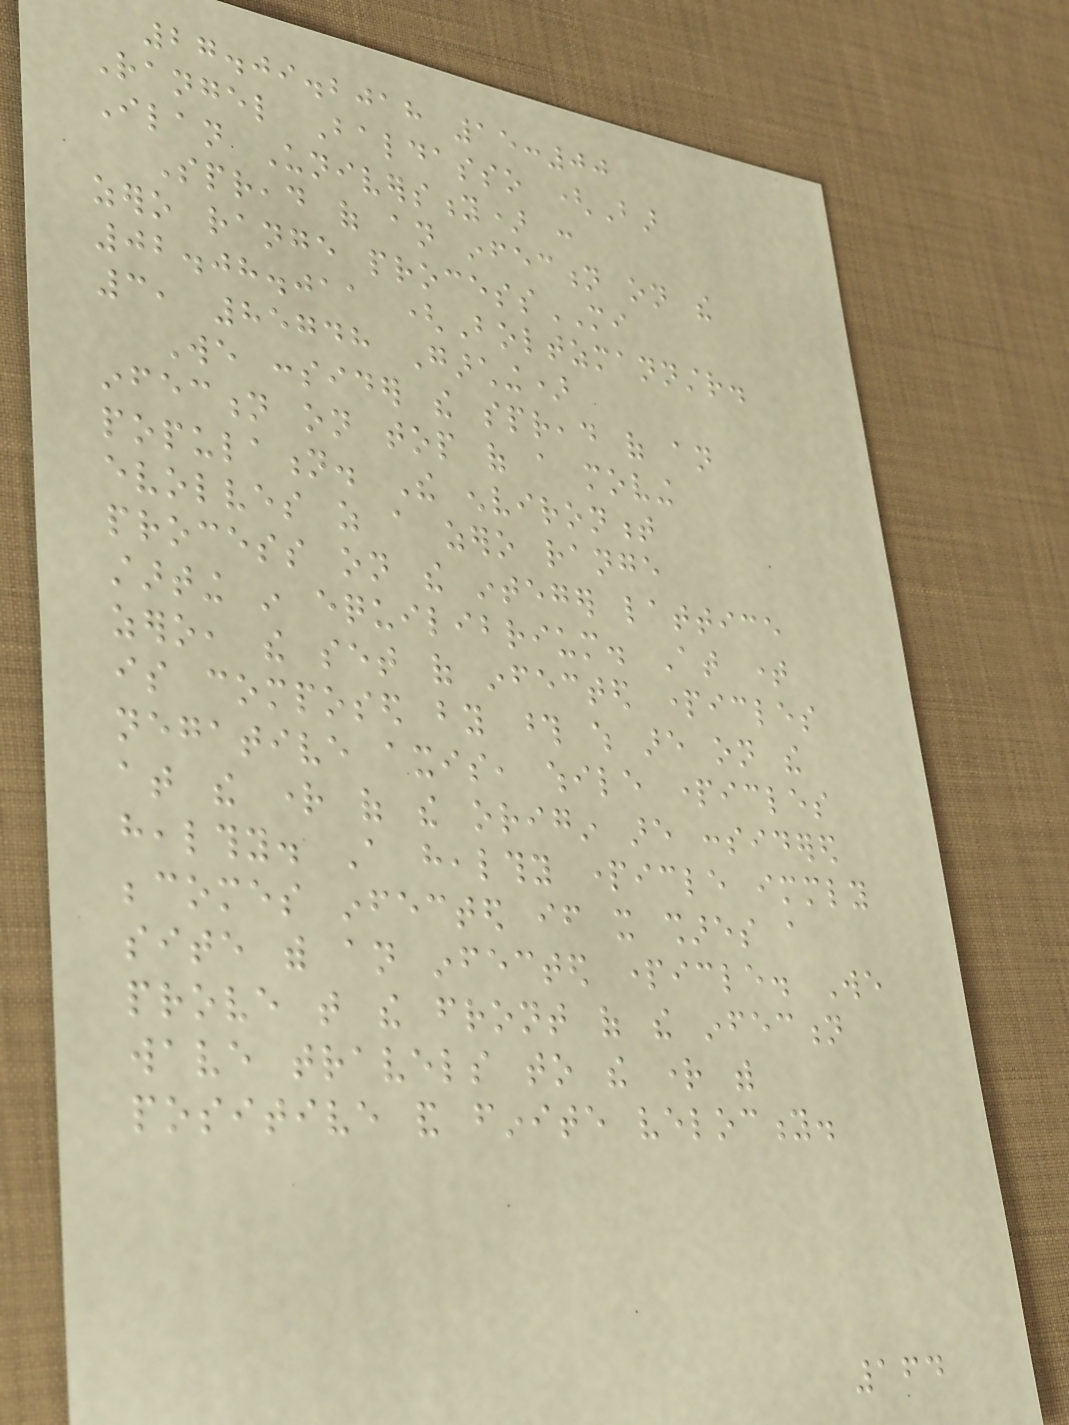27.09.2018 15:00
Rangel Baldasso (Bar
Ilan University) :
Spread of an infection on the
zero range processMI
02.08.011 (Boltzmannstr.
3, 85748 Garching)
We consider the spread of an
infection on top of a moving
population. The environment
evolves as a zero range
process on the integer lattice
starting in equilibrium. At time
zero, the set of infected particles
is composed by those which are on the
negative axis, while particles
at the right of the origin are considered
healthy. A healthy particle immediately
becomes infected if it shares a
site with an infected particle. We
prove that the front of the infection
wave travels to the right with
positive and finite velocity.
164
